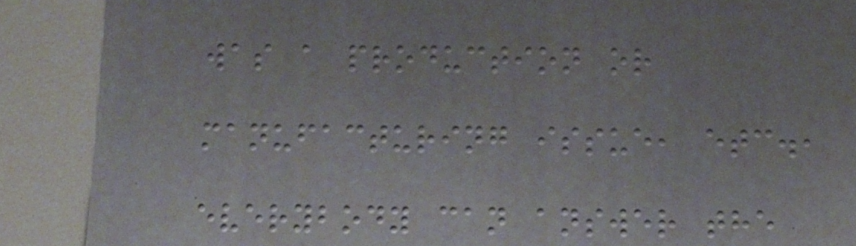was a production or
manufacturing issue, etc.,
everybody can answer the
